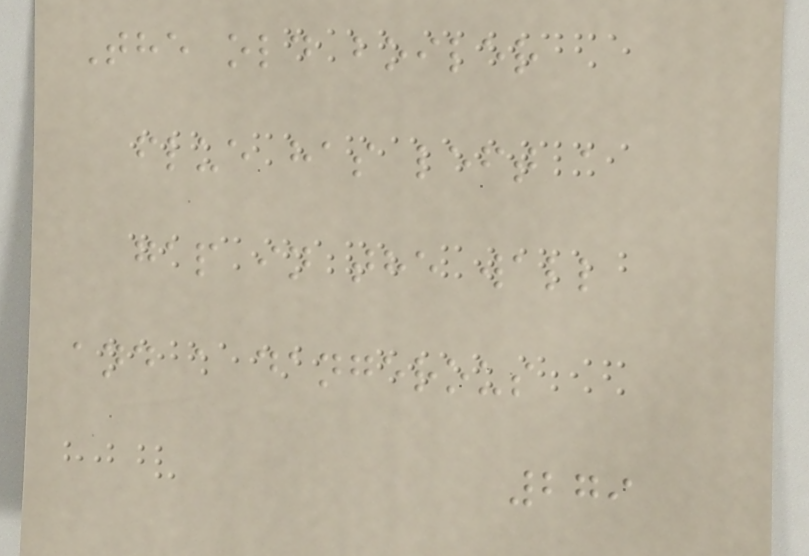The old boiler
flue has left a
gap in the wall
and a dangerous
279
